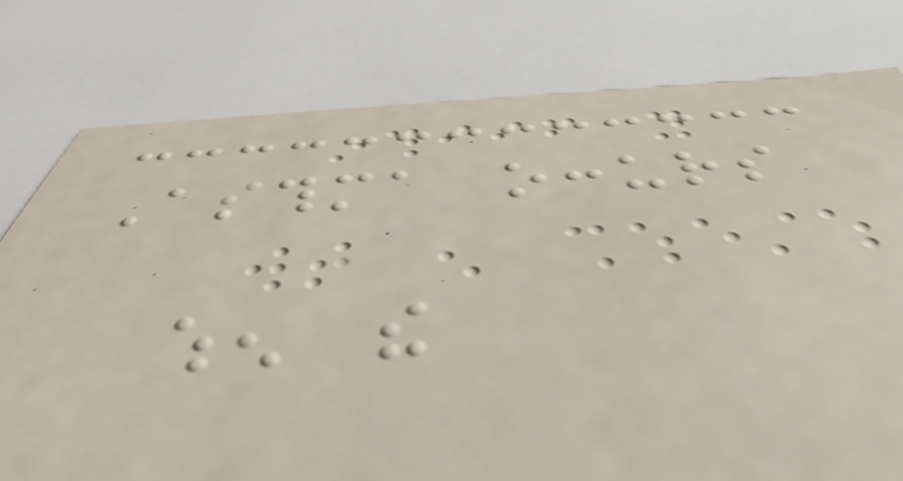Asthma occurs
when the
